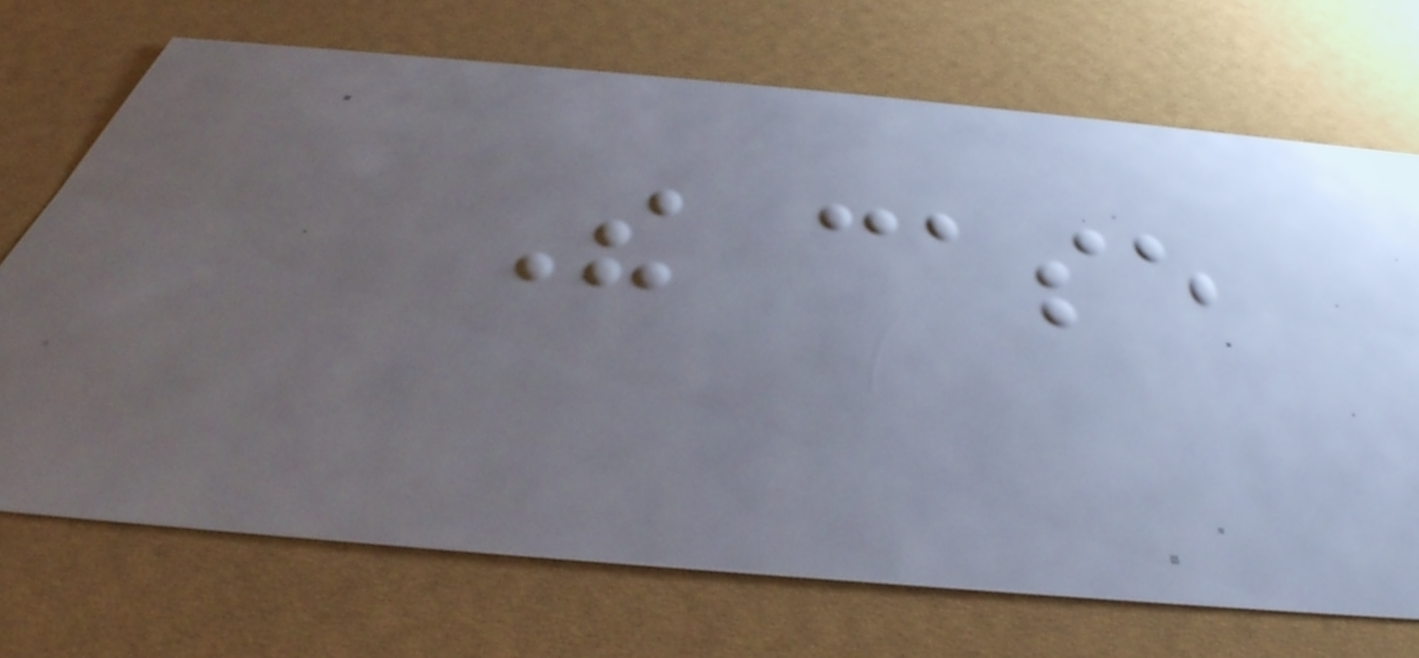The case
